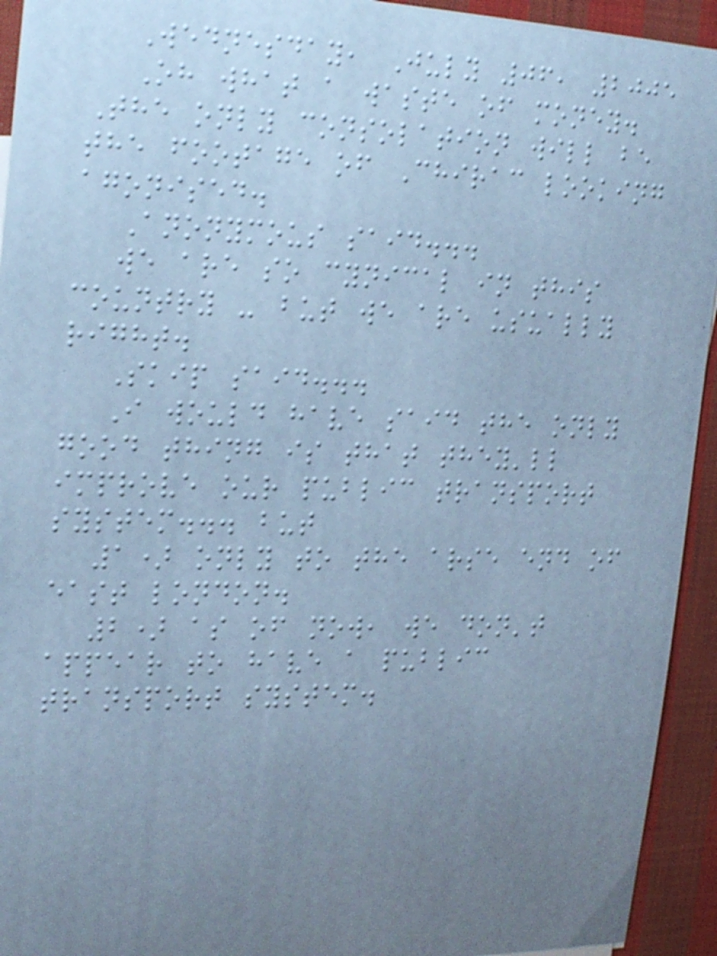Wednesday, July 06, 2005
Oh what a waste of money.
The only consolation will be
the footage of Chirac looking
agonised.
Anonymous said...
we are so cynical in this
country - but we are usually
right.
Skip said...
I would have said the only
good thing is that they'll
improve our public transport
system... but
1) only to the arse end of
east london.
2) as of now, we don't
appear to have a public
transport system.
